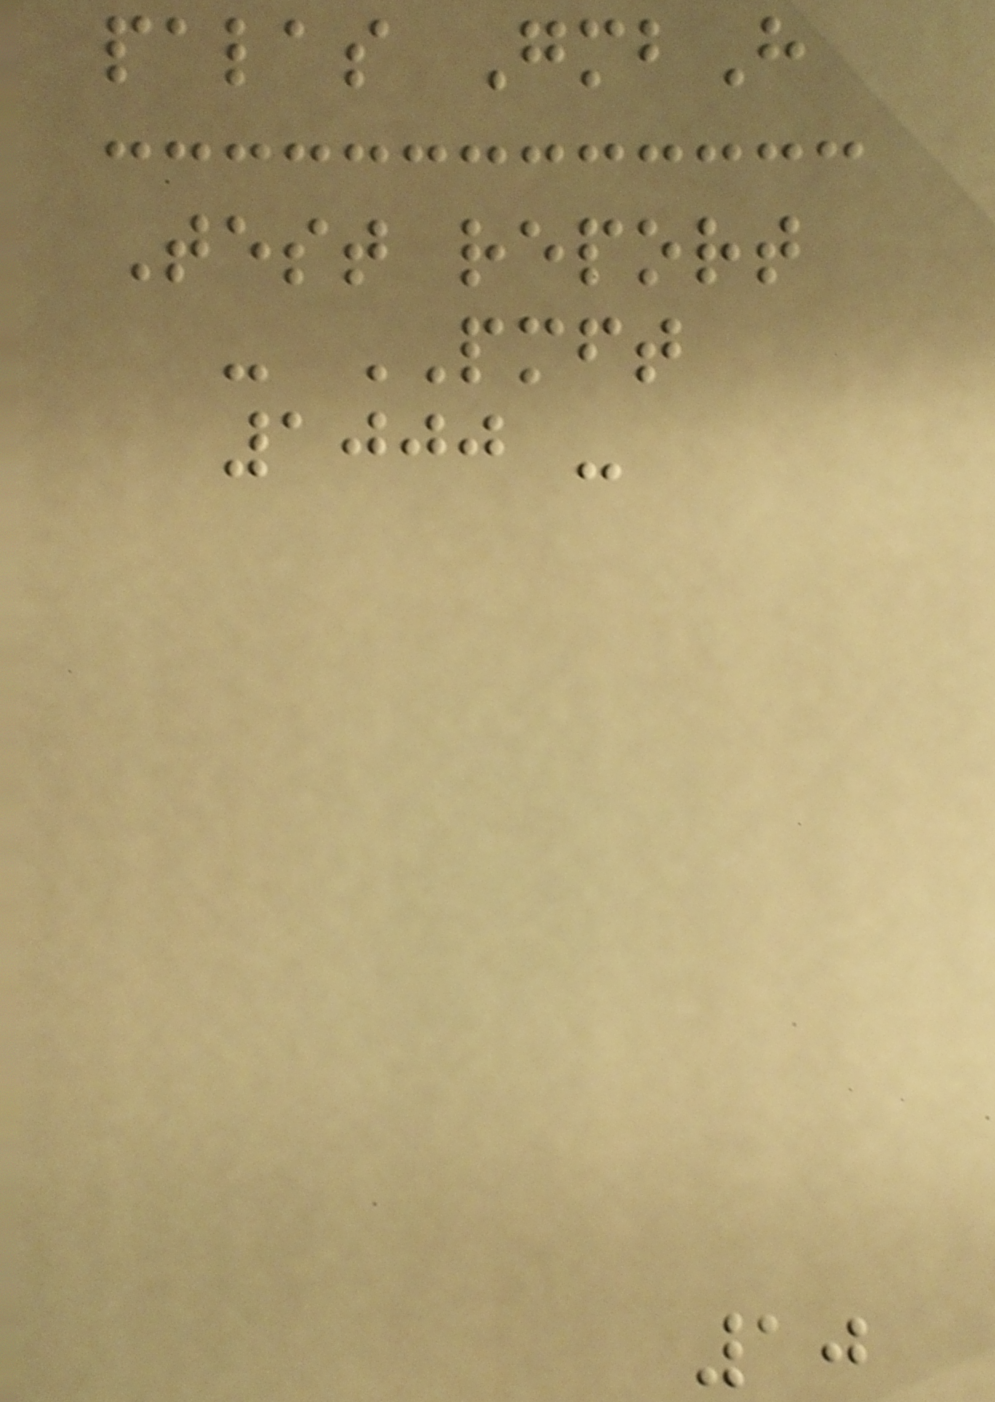palas GmbH
Test report
- PMFT
1000 -
10
